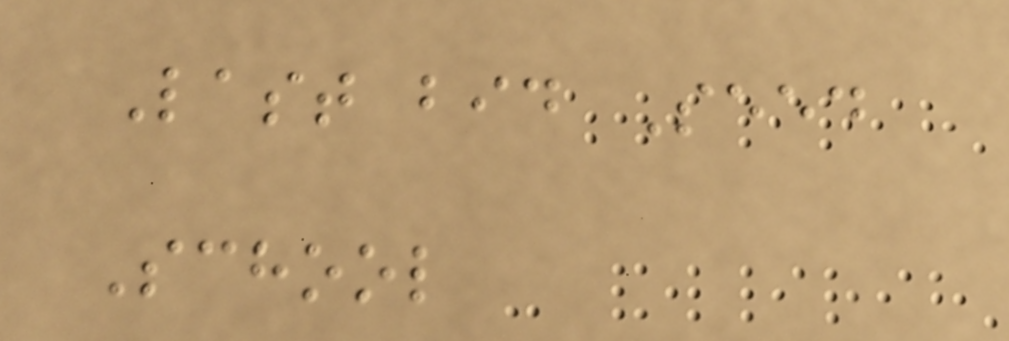Last bid Seed
School
